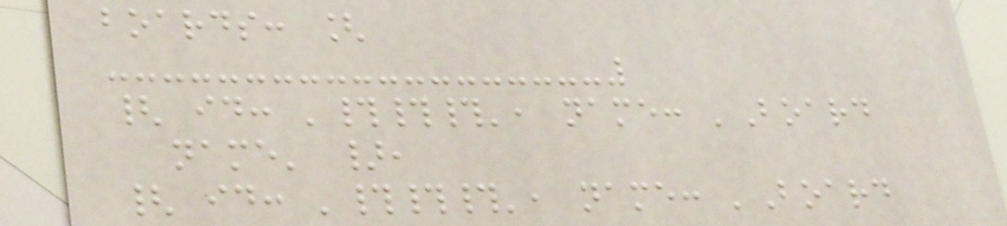boards: [
{ id: '###', name: 'Board
name' },
{ id: '###', name: 'Board
